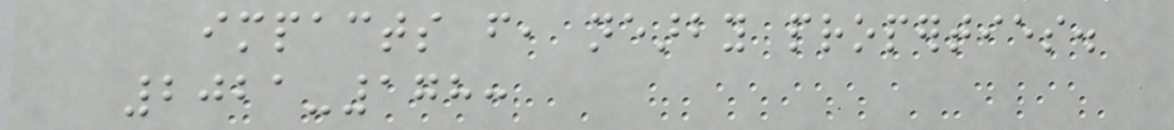impacts from, nearby properties.
2021-178:
